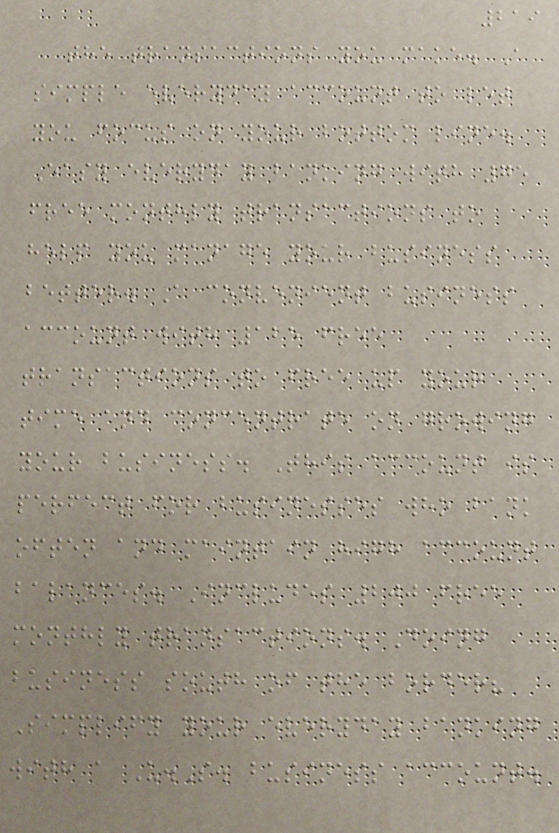219
the transactions you make. A
simple everyday account to let
you focus on your bottom line.
Easy everyday banking with 75
free monthly transactions to
help you manage your business
better. A convenient business
account with 125 free
transactions to free up your
time and concentrate on growing
your business. This account is
perfect for businesses who bank
often and maintain high account
balances. Includes 200 free
monthly transactions. Doing
business south of the border?
Simplify your everyday banking
with a U.S. business account.
